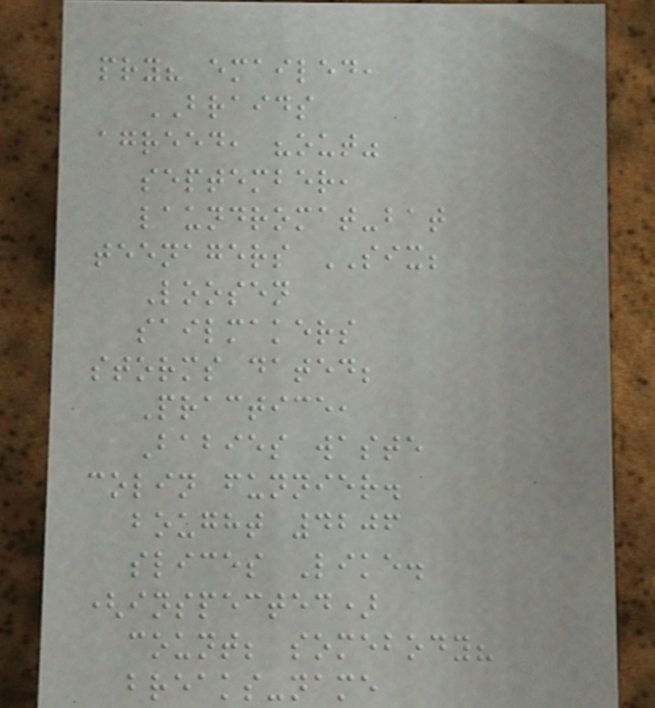pry? emailed,
BRAIDS
agreed, "out"
september,
laundromat-bat
teenagers SIX;
Loosen
sailmakers
storms dated;
Practice,
Babies waste
colin funnier.
bought 4206
slices Like.
(inspected)
count; somebody?
breaks-name
